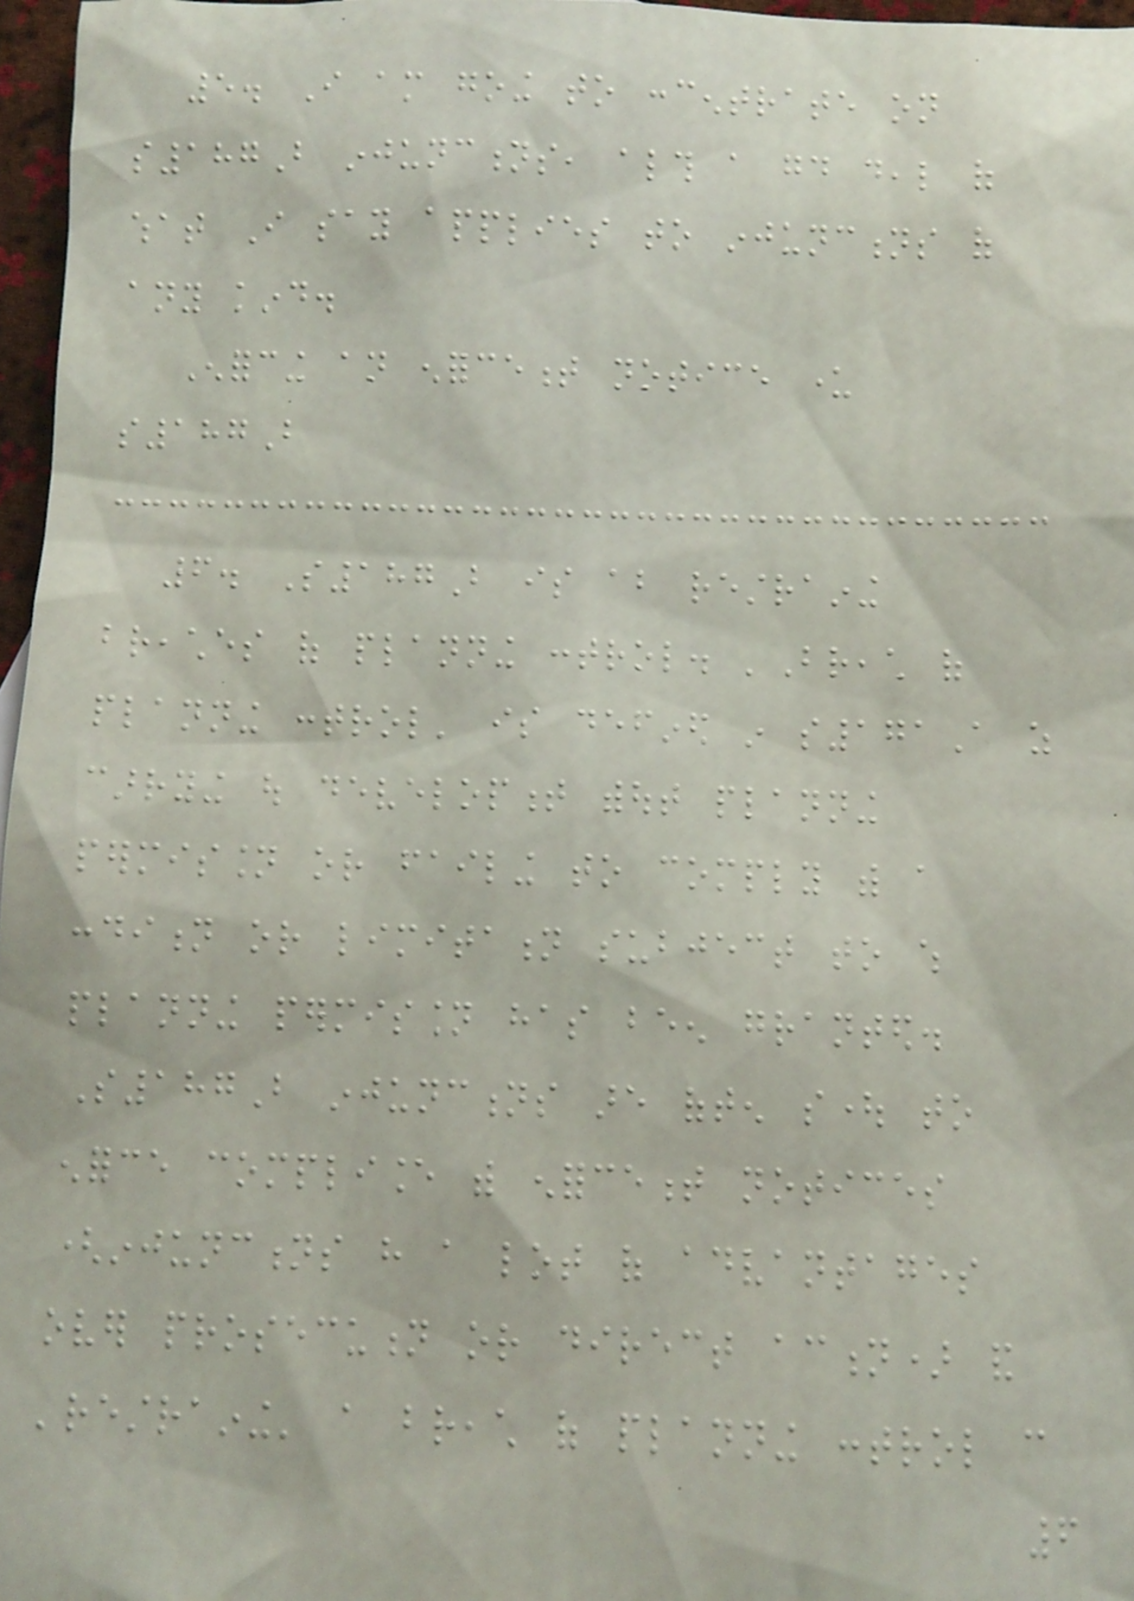5. I am going to concentrate on
s187B injunctions, although a good deal of
what I say applies to injunctions of
any kind.
Enforcing an enforcement notice under
s187B
6. S187B is about restraining
breaches of planning control. 'Breach of
planning control' is defined in s171A as
carrying out development without planning
permission or failing to comply with a
condition or limitation subject to which
planning permission has been granted.
S187B injunctions are often sought to
enforce compliance with enforcement notices
(injunctions have a lot of advantages
over prosecution or direct action) and
'restraining' a breach of planning control can
6
